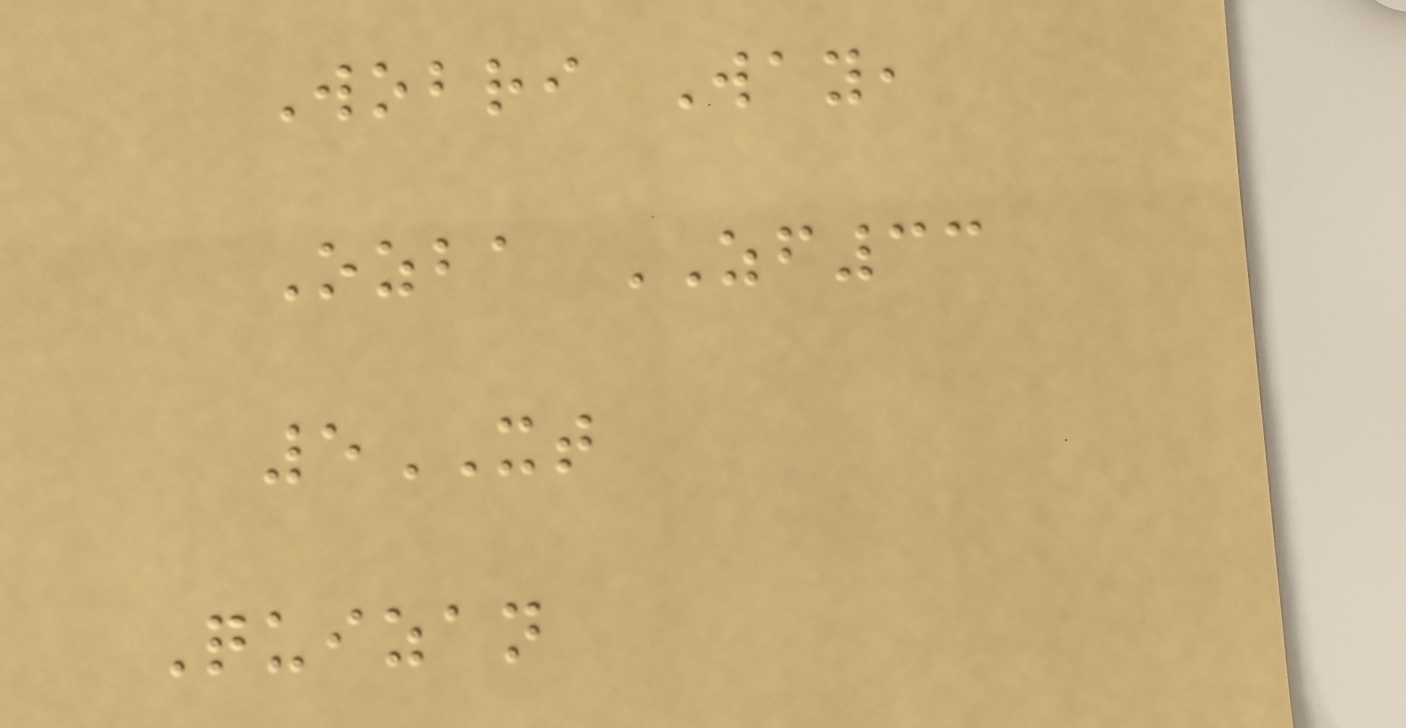Wobri Way,
Ozba ZF33
5XT
Quizan
